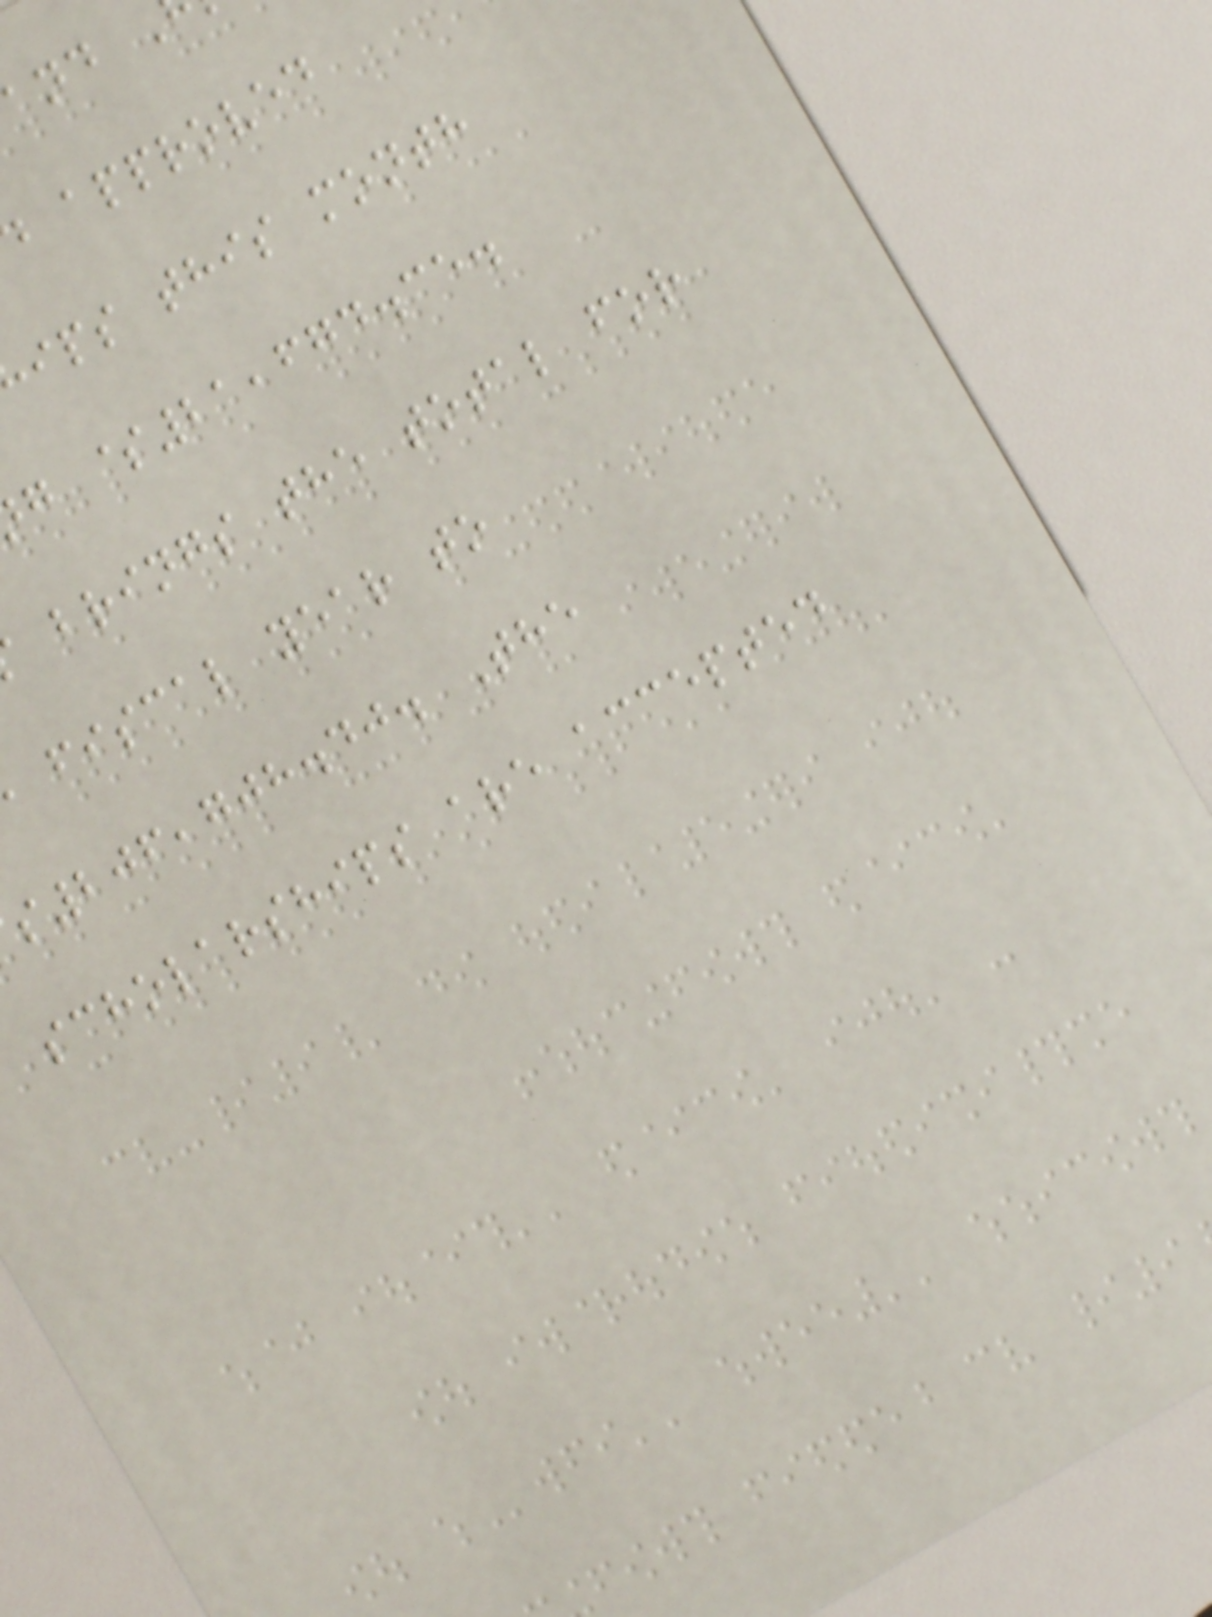approved
ips this month
g $21,674.35.
brings the total for
fiscal year to
206,708.40. The
scholarships are accepted
